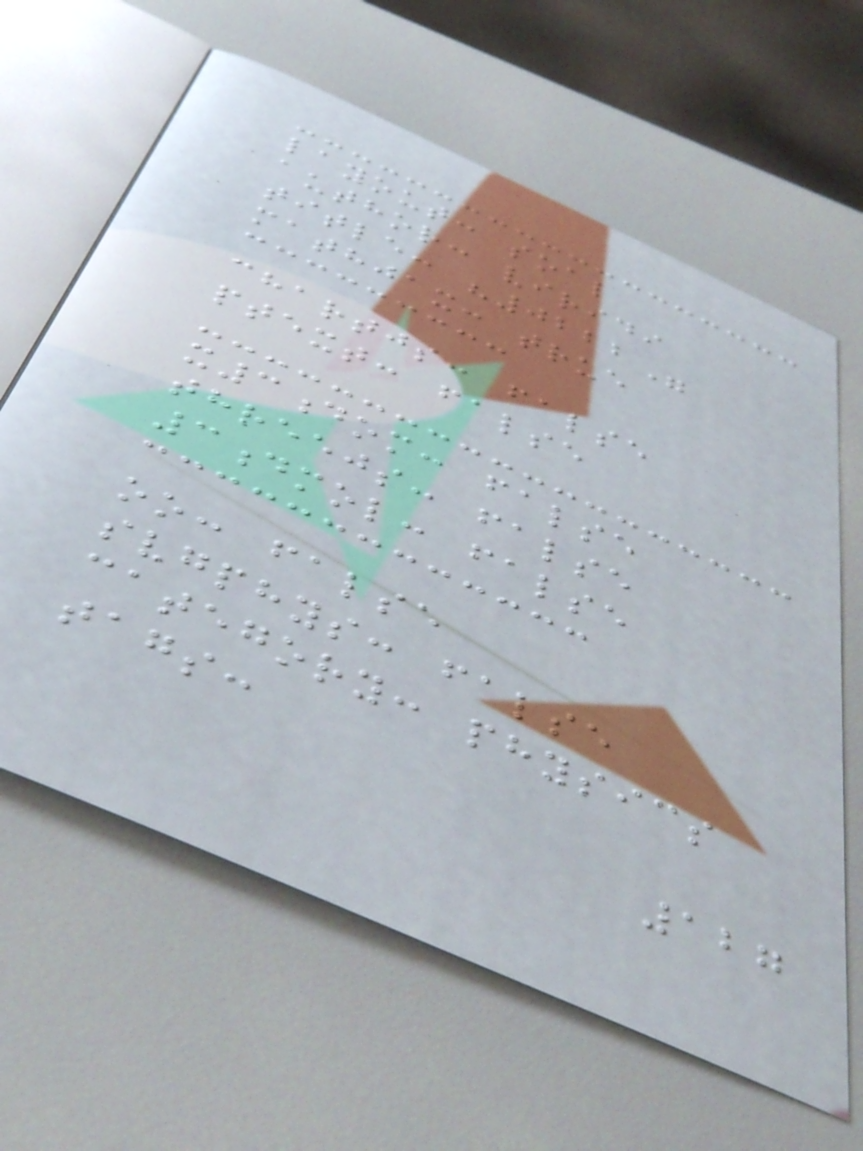layout: soal
author: viridi
title: "0222"
mathjax: true
chartjs: false
ptext: false
x3dom: false
threejs: false
3dmol: false
oo: false
svgphys: false
category: physics
tags:
127
